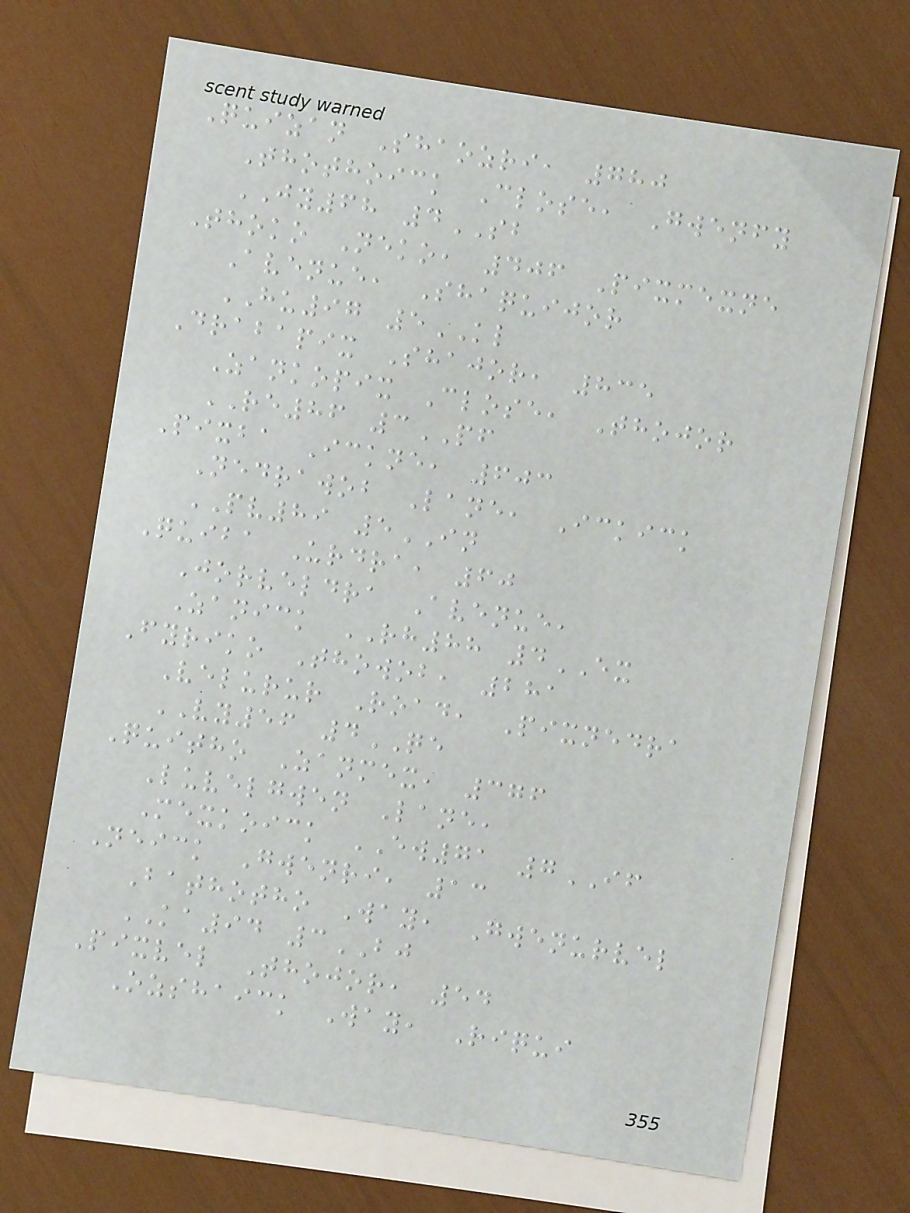Quizan Shaozri, 780
Thothoick Close, Gwenfy
JY68 4SB
Thoko Neko, 406 Pixmexne
Avenue, Shaquijor
HU97 5KL
Drabapix Shajor, 835
Zankopix Close, Thojor
RE86 3PF
Pixba Ickne, 603
Nedrawob Lane, Ickick
PV89 5IN
Quiba Urdra, 60
Jorveldra Avenue,
Zanick RH88 4EX
Fyriko Thowob, 281
Velurur Road, Pixnedra
VY56 4QE
Quitho Zanmex, 376
Luvelgwen Lane,
Mexkoick EW71 7IF
Neick Gwenri, 13
Bathotho Way, Gwenurvel
KA94 3BJ
Pixvel Thojor, 54
Ozshaick Way, Riqui
